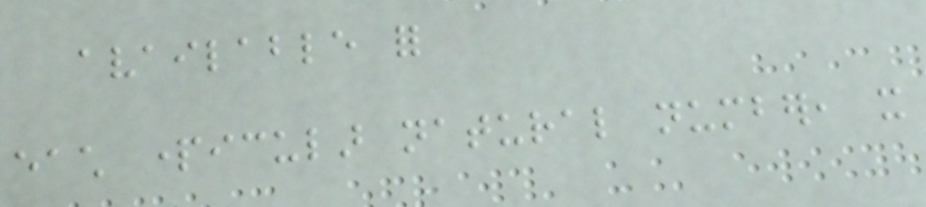available for
each particular natural number, it
